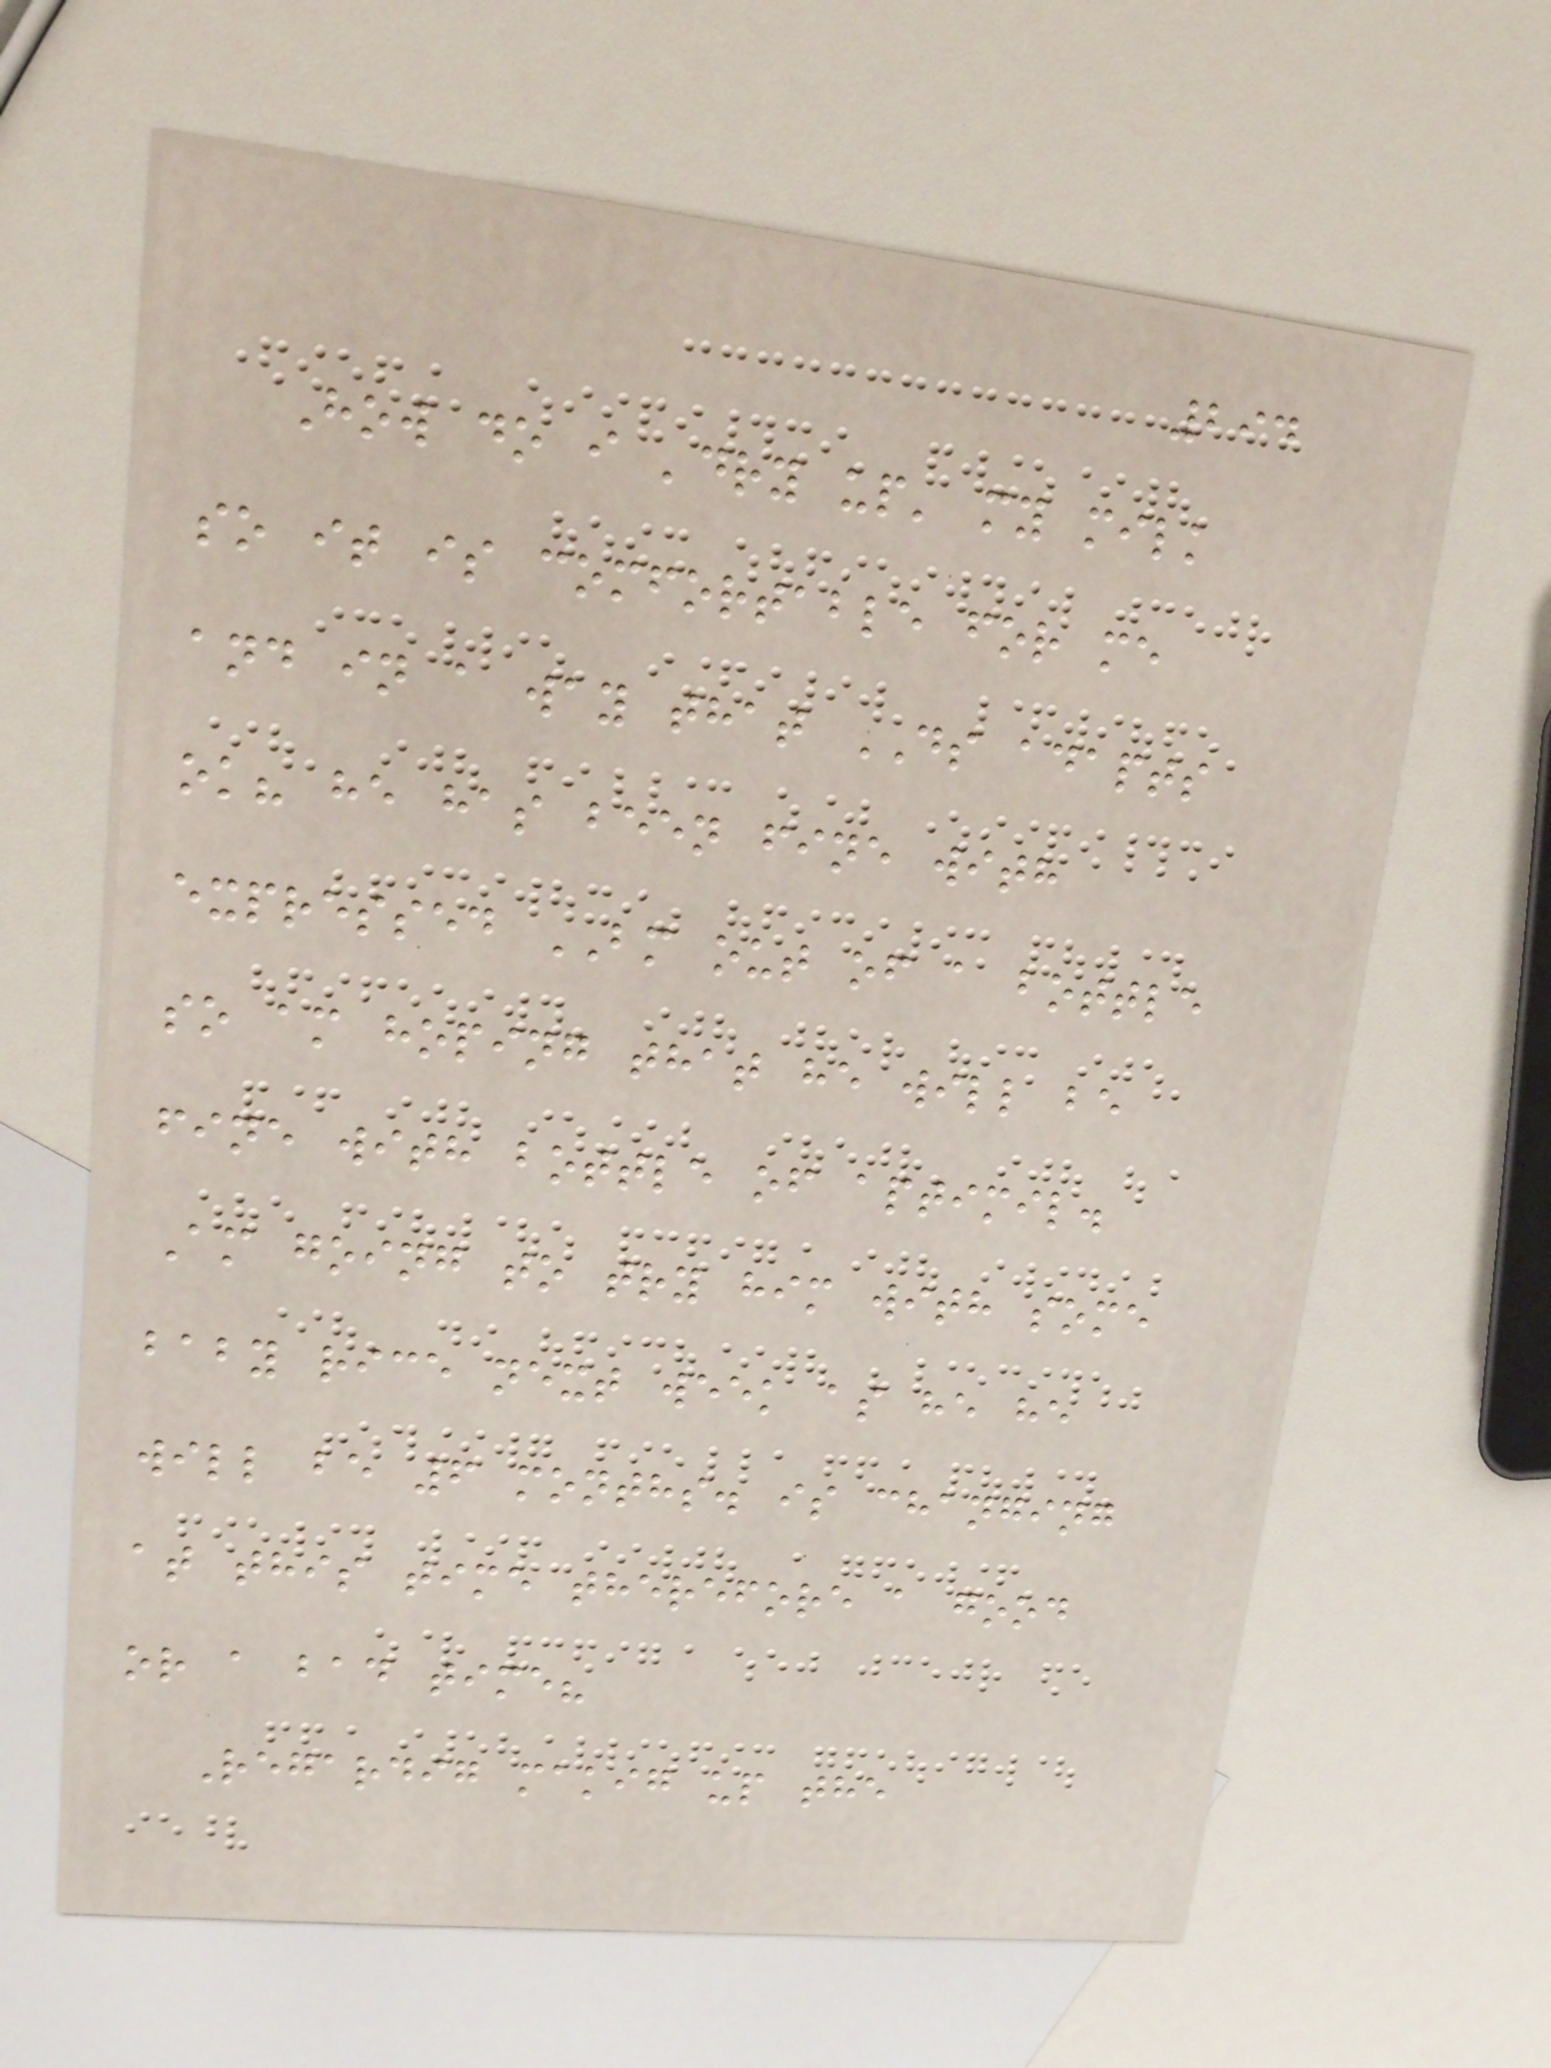294
How do i 'dry up' my milk
so it is comfortable for me
and in a way that DS adapts
ok? he has been fine with
expressed BM out of a bottle
so am hoping that he will be
fine with bottle of aptimil.
Am going to try him with some
baby rice next week as he he
will be 6 months. is changing
at this time therefore a good
or a bad time?
Regardig makig up the
